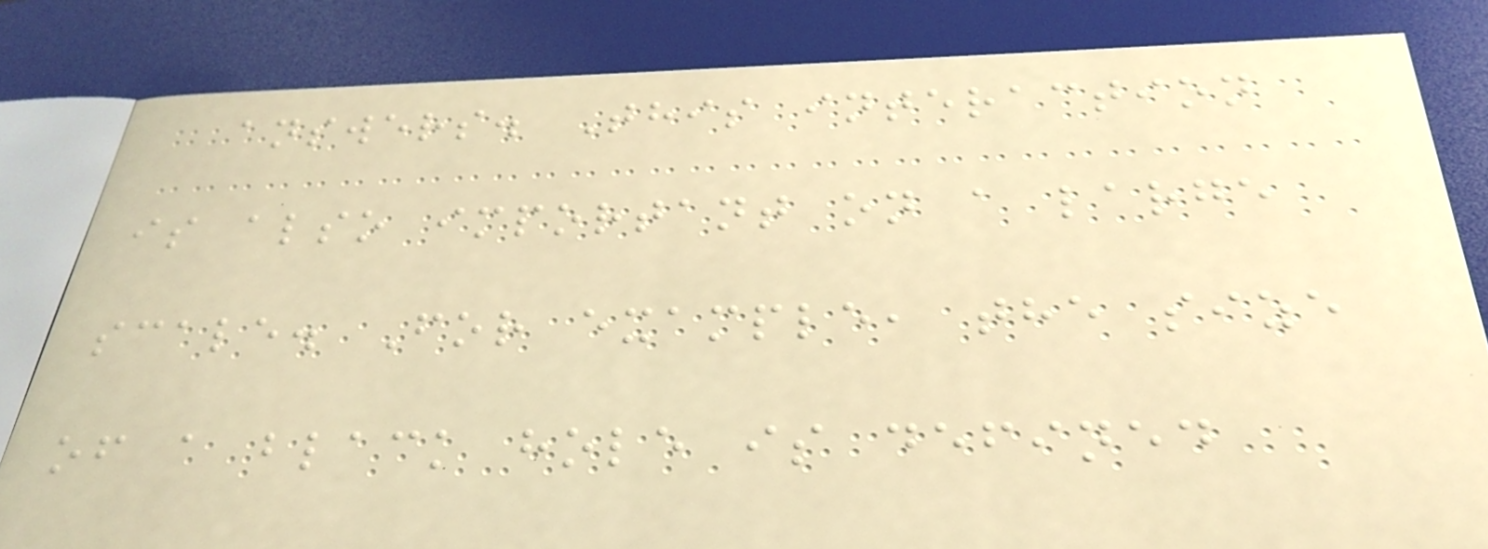answers. This interaction
is also important on a large
scale. For example, the size
of a black hole is defined
